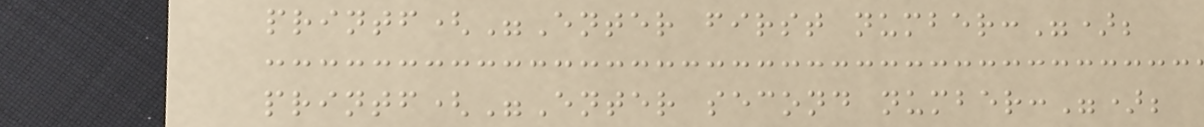printf("Enter first number:");
printf("Enter second number:");
